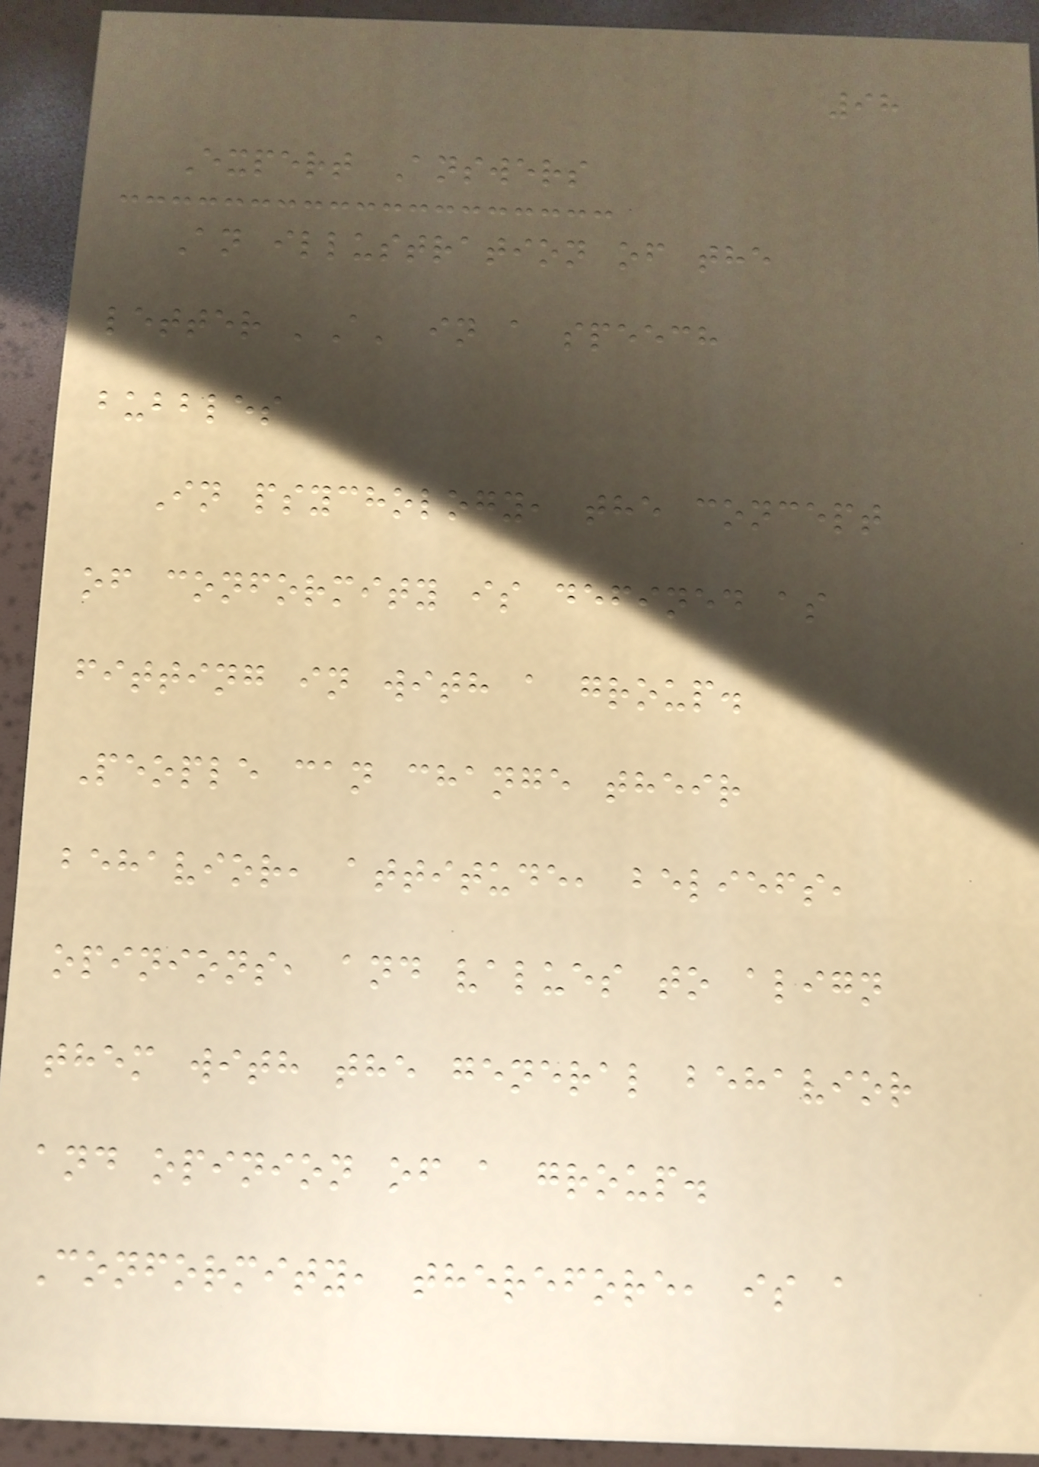98
Expert Answers
An illustration of the
letter 'A' in a speech
bubbles
In psychology, the concept
of conformity is defined as
fitting in with a group.
People can change their
behavior, attitude, beliefs,
opinions, and values to align
them with the general behavior
and opinion of a group.
Conformity, therefore, is a
